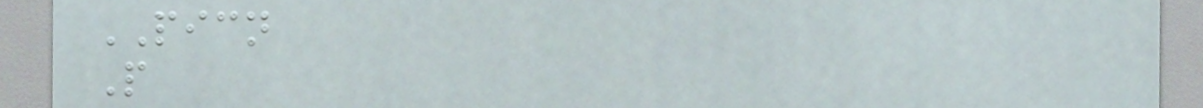PICN
P
